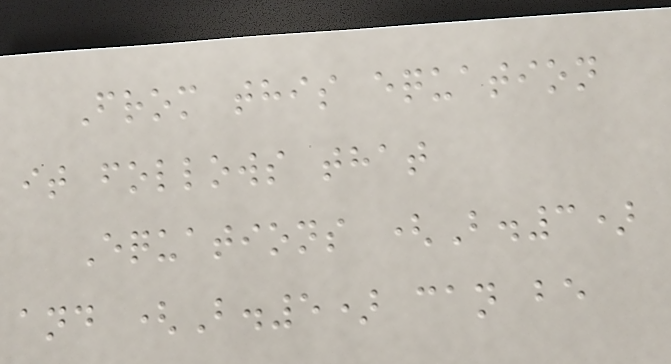From this equation
it follows that
Equations (B.3)
and (B.5) can be
